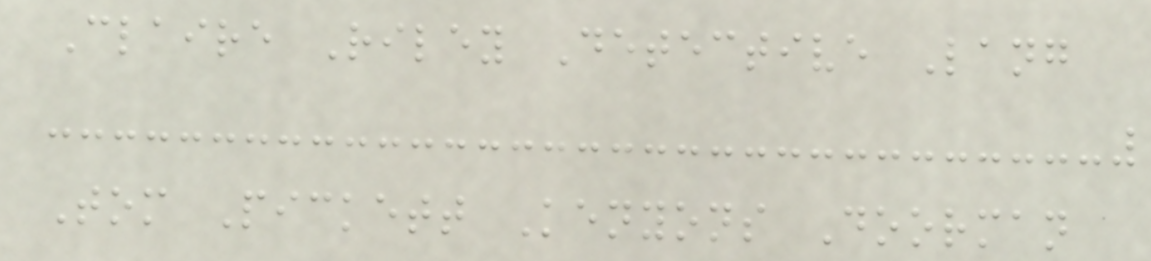Claire Riley Detective Lang
Tom Pickett Kenyons Doorman
